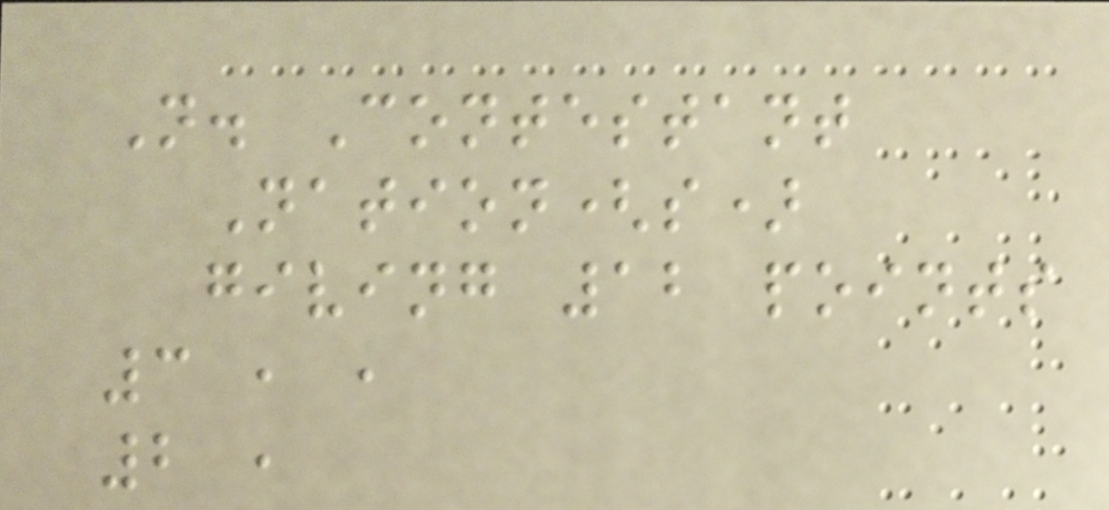N. Contestant
Nation(s)
giving 12 points
3 , ,
2 ,
